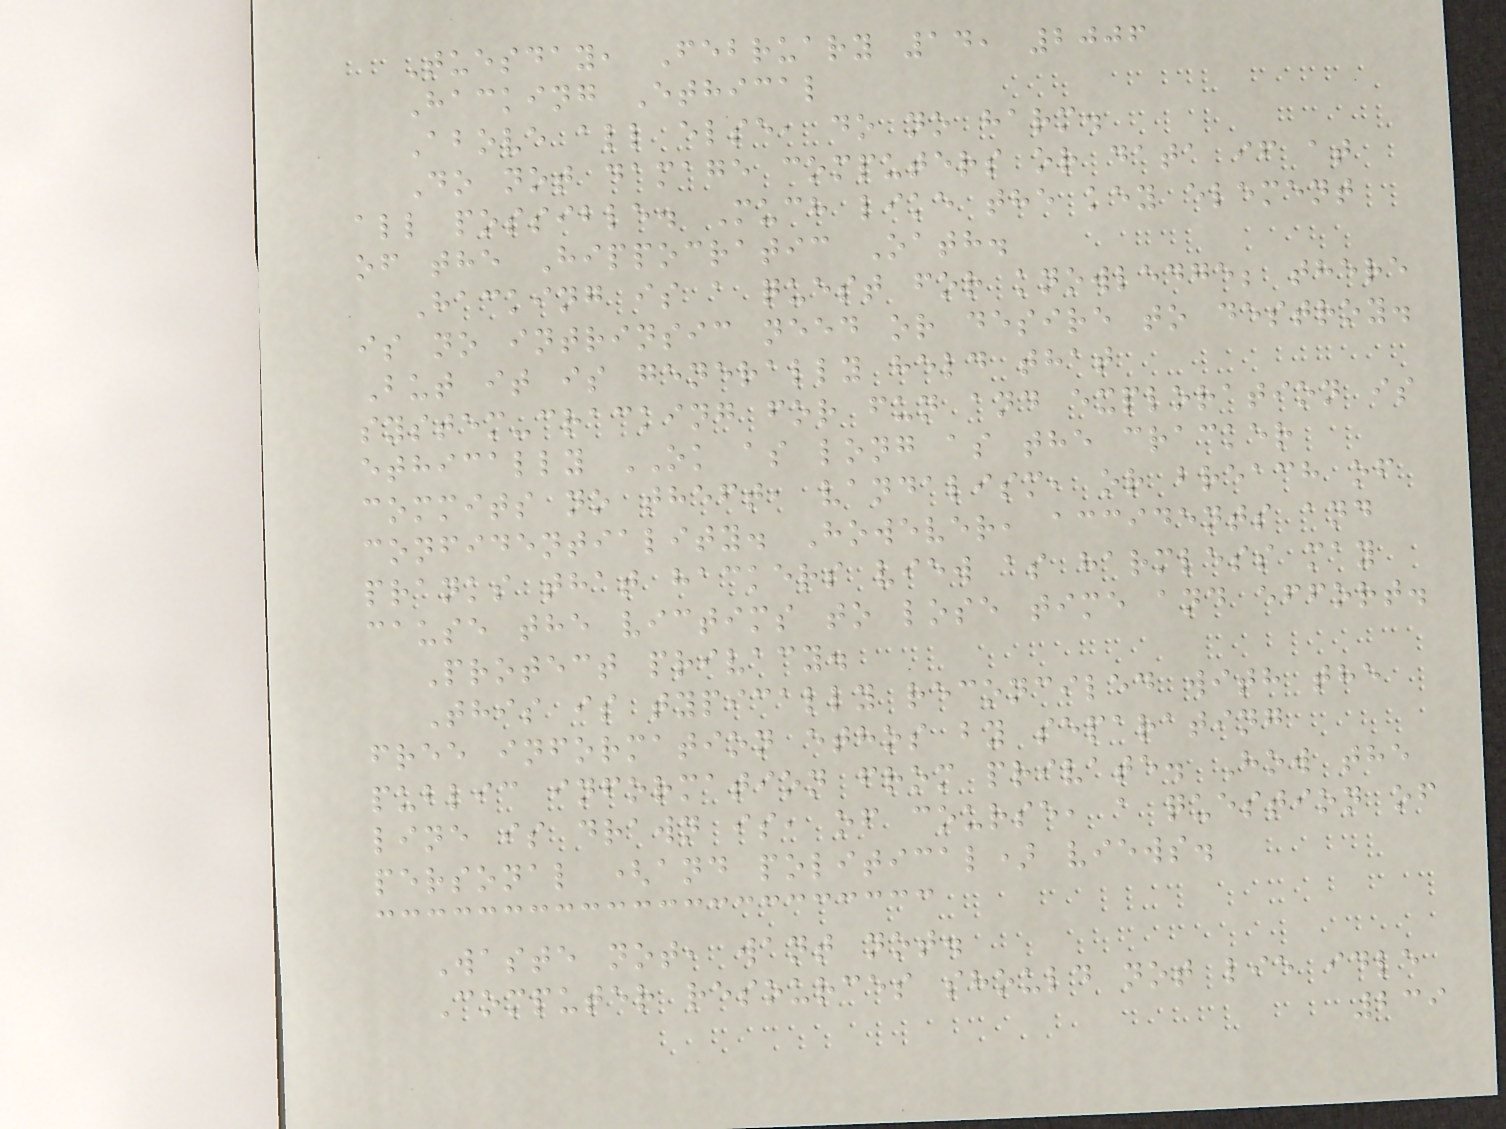Tuesday, February 14, 2006
Hacking Ethical
Above all else, do no harm.
Do not damage computers or data if at
all possible. Much like the key element
of the Hippocratic Oath.
Hacking is a quest for knowledge; there
is no intrinsic need or desire to destroy.
But it is generally held that
system-cracking for fun and exploration is
ethically OK as long as the cracker
commits no theft, vandalism, or breach of
confidentiality. However, accidents and
pranks that hackers view as harmless may
cause the victims to lose time and effort.
Protect privacy.
This is typically reconciled with the
free information ethos by separating
public information from private. How the
line is drawn is, of course, a question of
personal (and political) views.
Waste not, want not.
Computer resources should not lie idle
239
